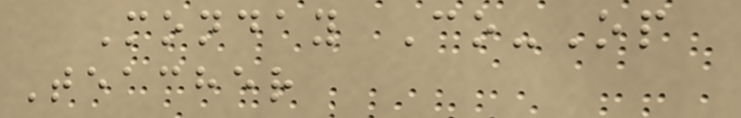Monday Co-Op
Teacher
